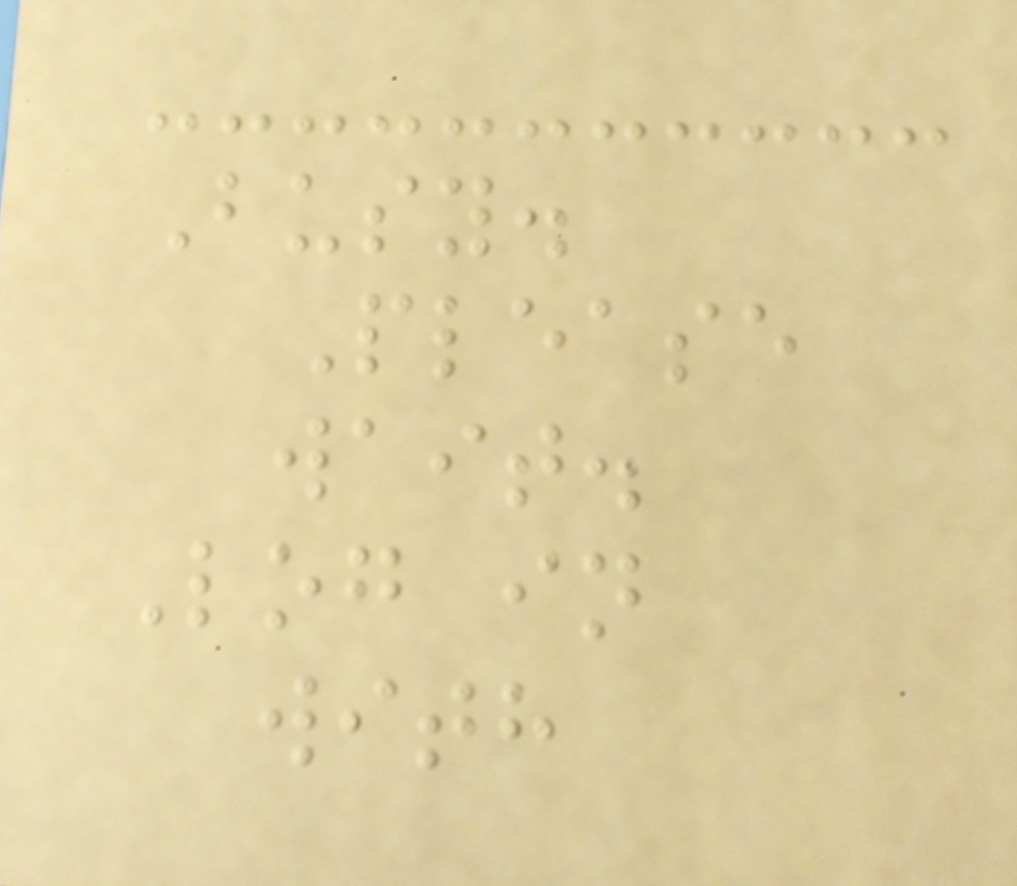Busy.
Please
wait.
Log in
with
